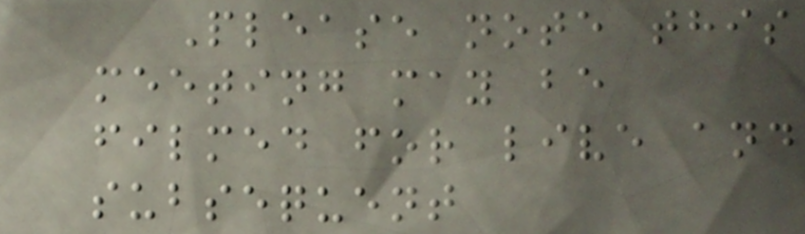Please note this
meeting may be
filmed for live and
subsequent
